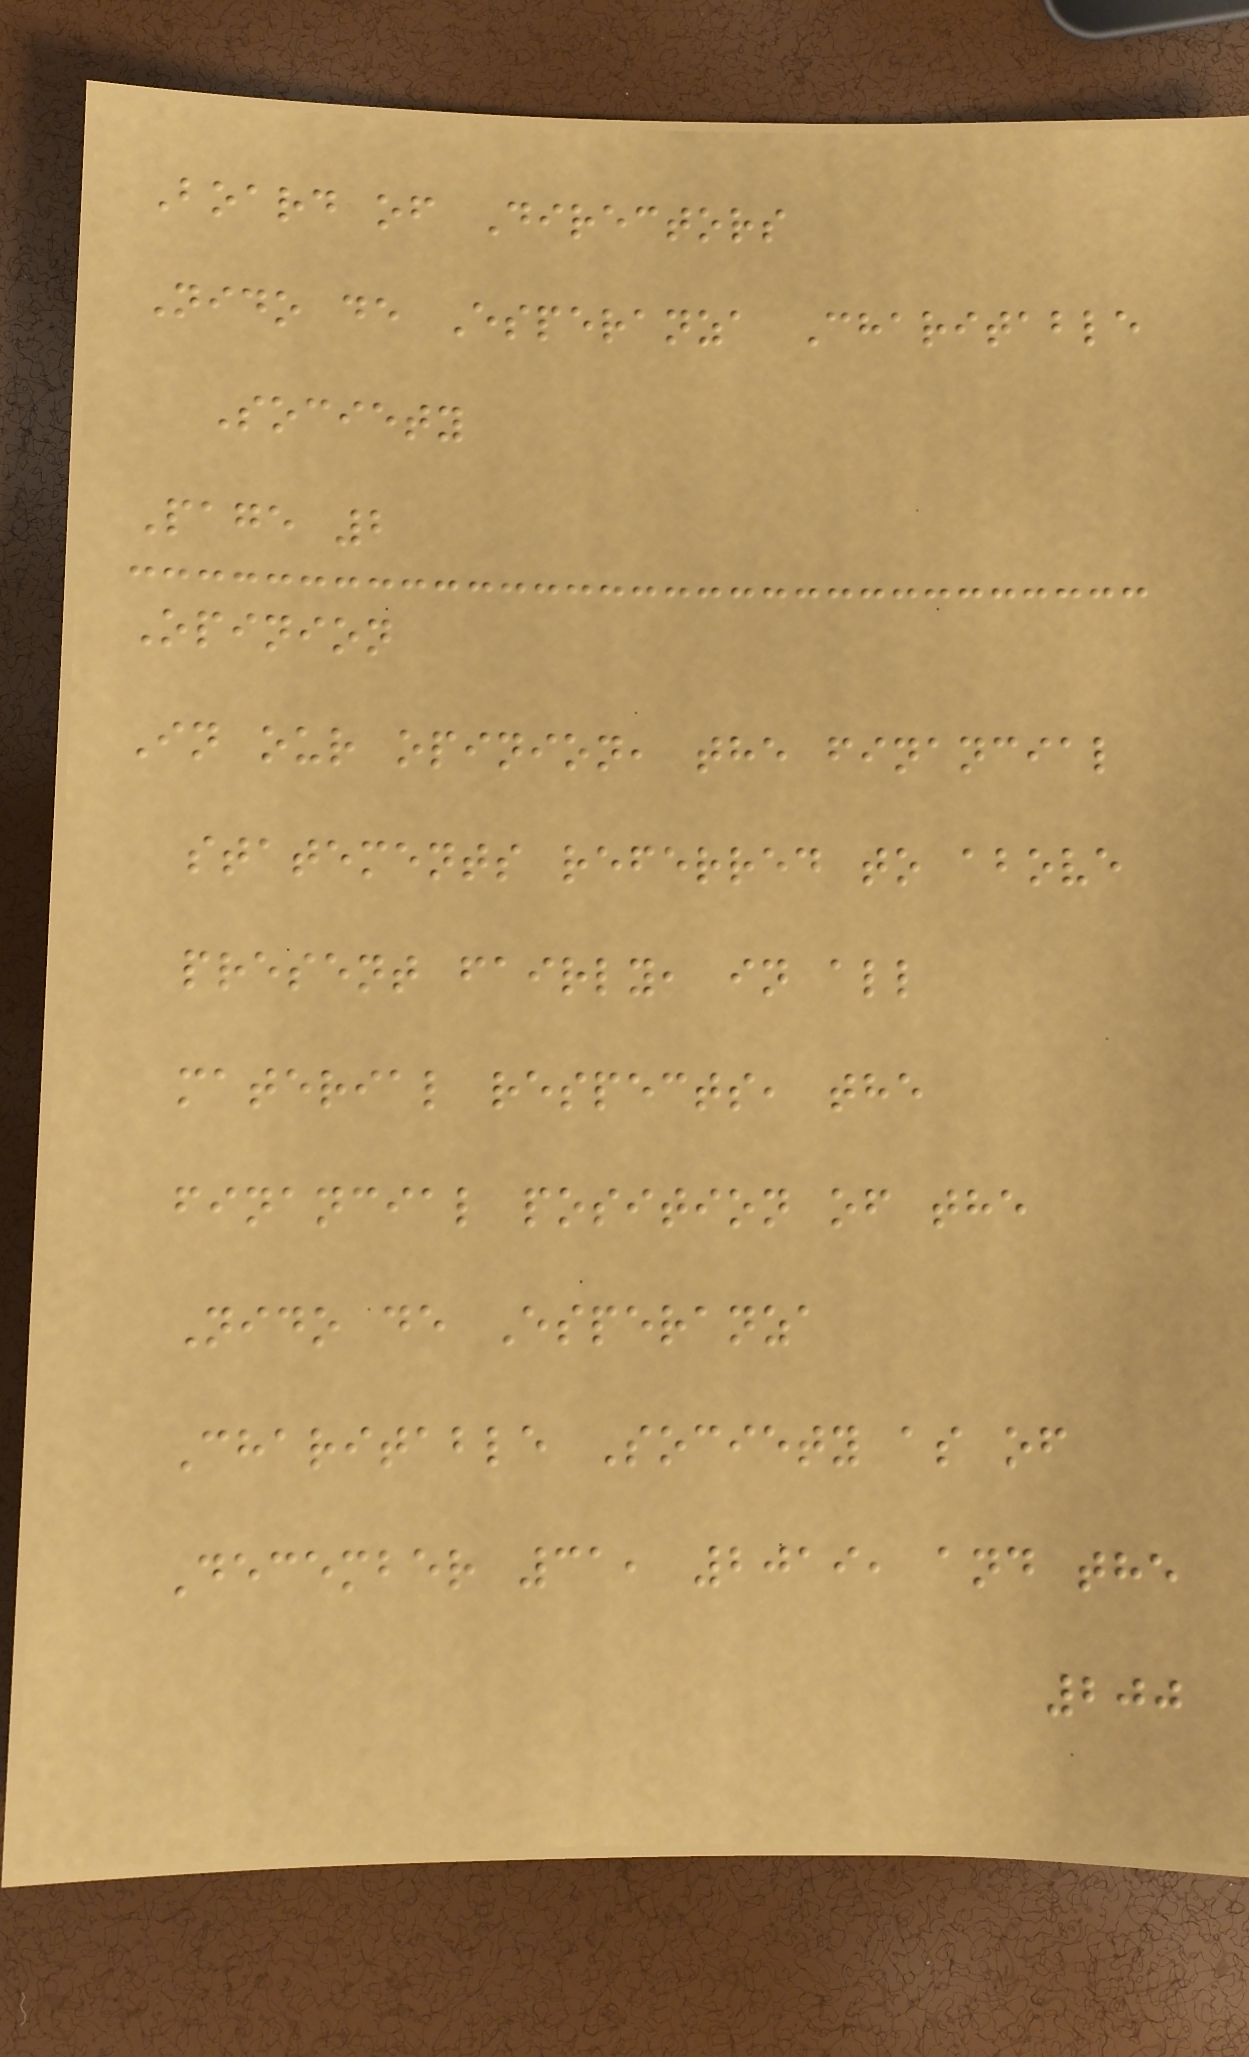Board of Directors
Nido de Esperanza Charitable
Society
Page 2
Opinion
In our opinion, the financial
statements referred to above
present fairly, in all
material respects, the
financial position of the
Nido de Esperanza
Charitable Society as of
December 31, 2019, and the
200
